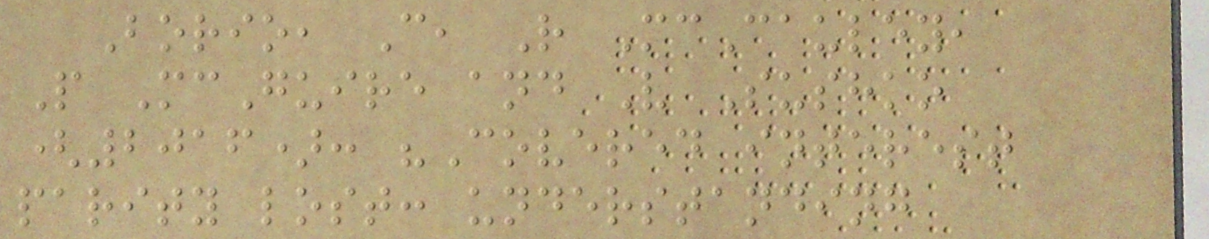Borio, C, R McCauley,
P McGuire and V Sushko
(2016): "Covered interest
parity lost: understanding
